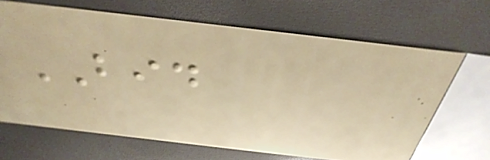BID
